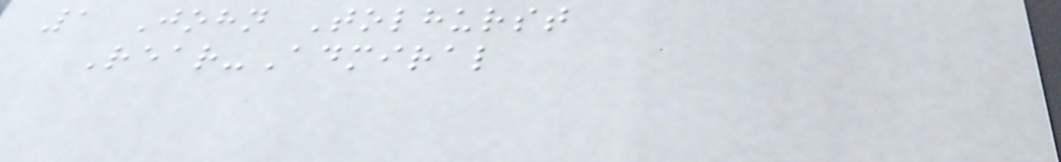1 John Tolhurst
Rear-Admiral
